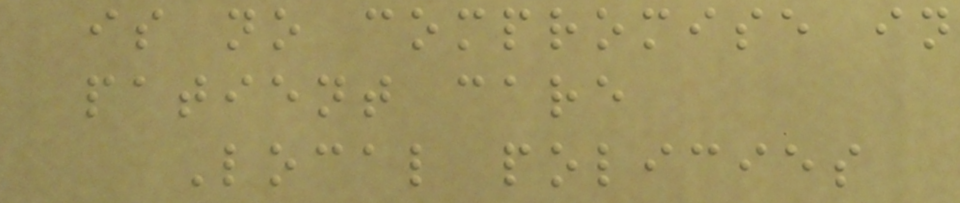is no compromise in
patient care
Local policies
